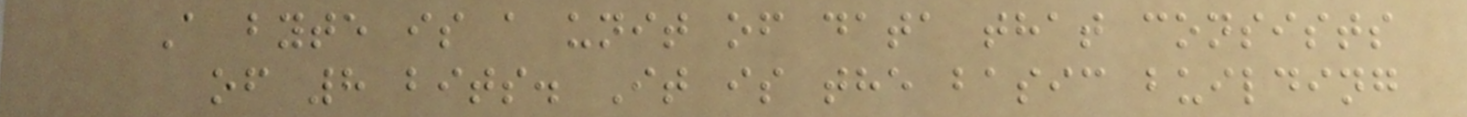A byte is a unit of data that consists
of 8 bits. It is the basic building
